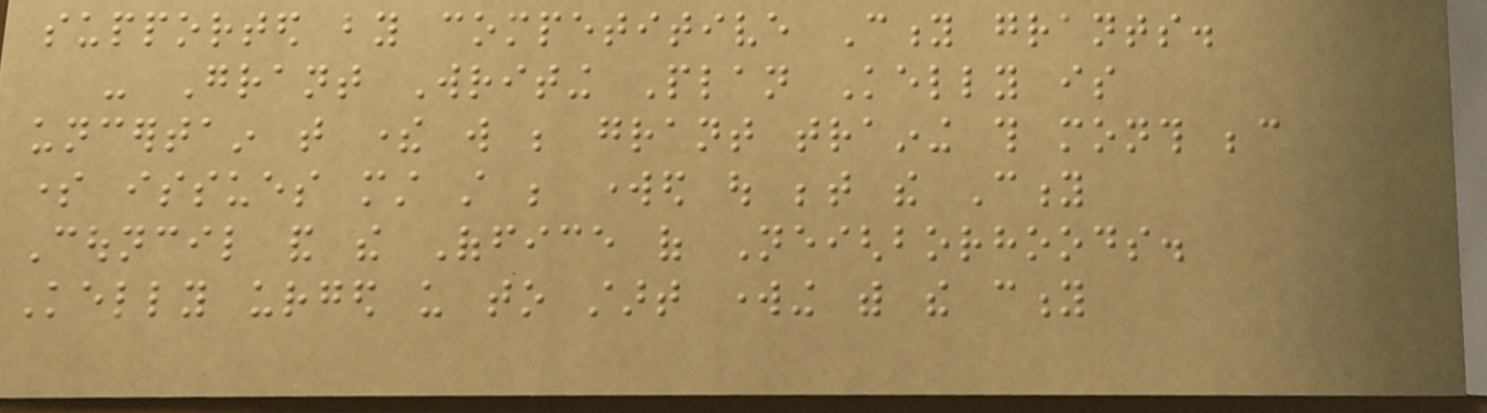supported by competitive City grants.
- Grant Writing Plan Kelly is
uncertain that there will be grant training this month because
some issues must still be worked out between the City
Council and the Office of Neighborhoods.
Kelly urged us to start working with the city
